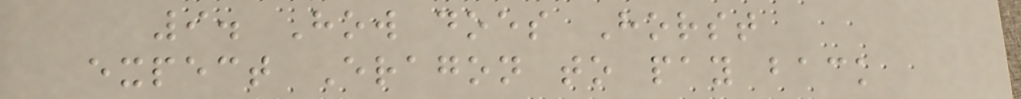9. How does Horst
expect Eragon to pay back
